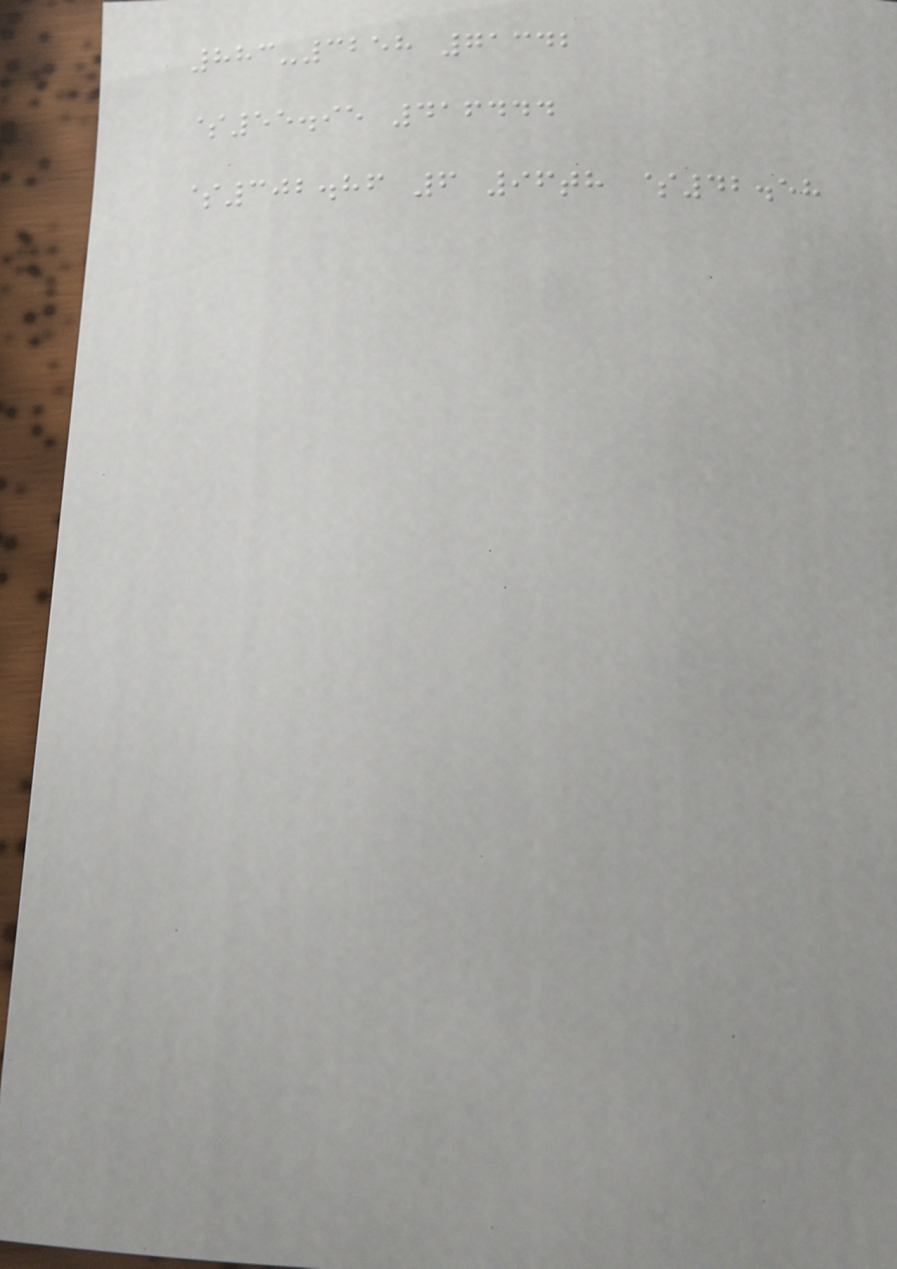883-3258 71342
$55.95 416444
$302.86 6 96th $42.58
